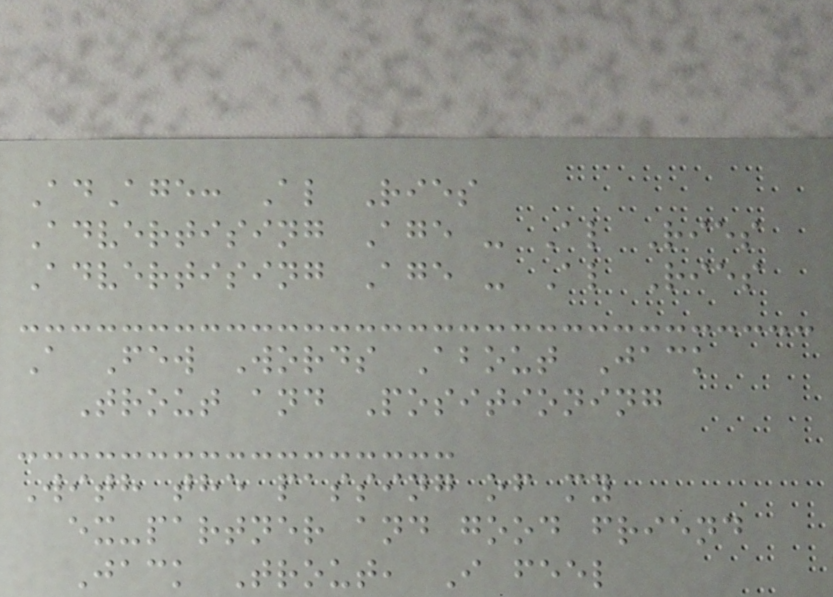AdAge: Al Ries
Advertising Age - Al Ries
Advertising Age - Al Ries
A Few Words About Jack
Trout and Positioning
With the passing of my
ex-partner and good friend
Jack Trout, I feel
